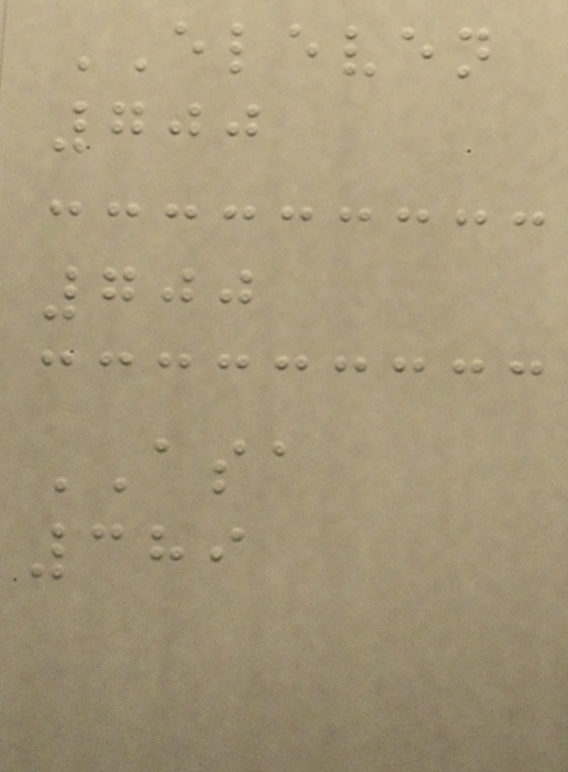ELEVEN
700
700
ASA
389
